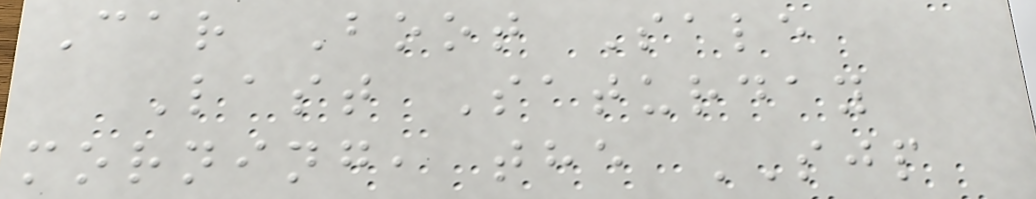Car Boot Sale
Last Saturday
morning, the SJP
